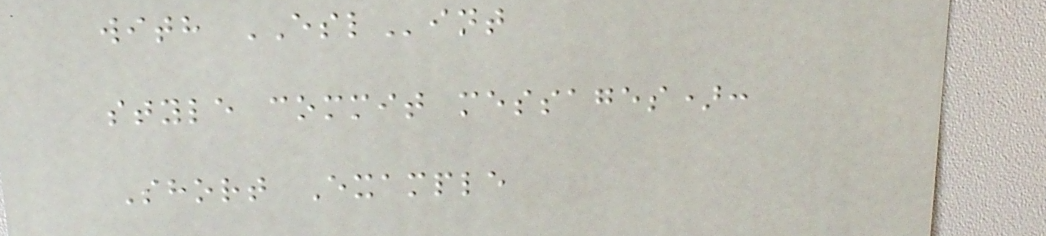with ESLint
style commit messages):
Short Example
